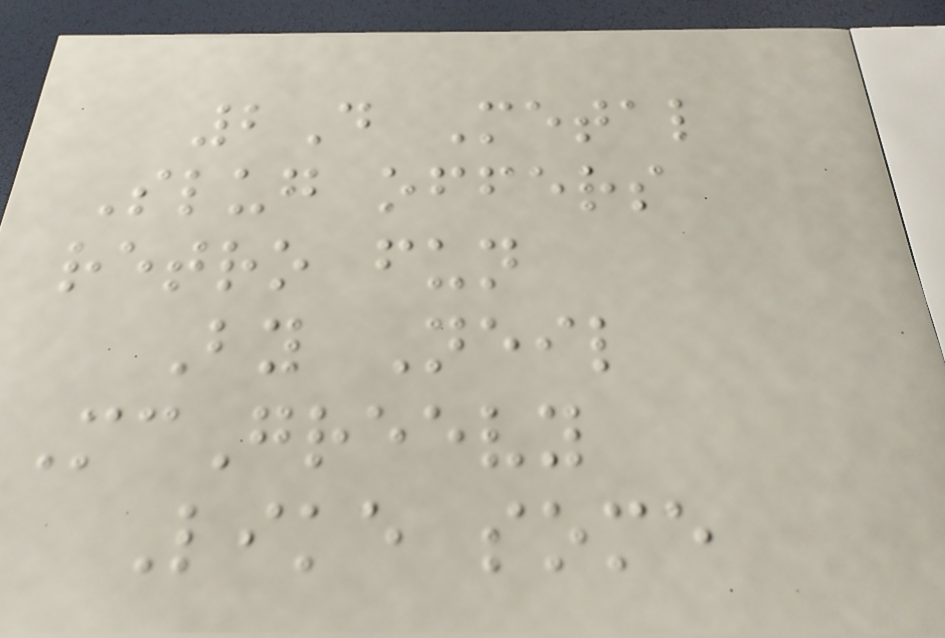2D Metal
Slug offers
retro fun
By Neil
McGreevy
Like some
